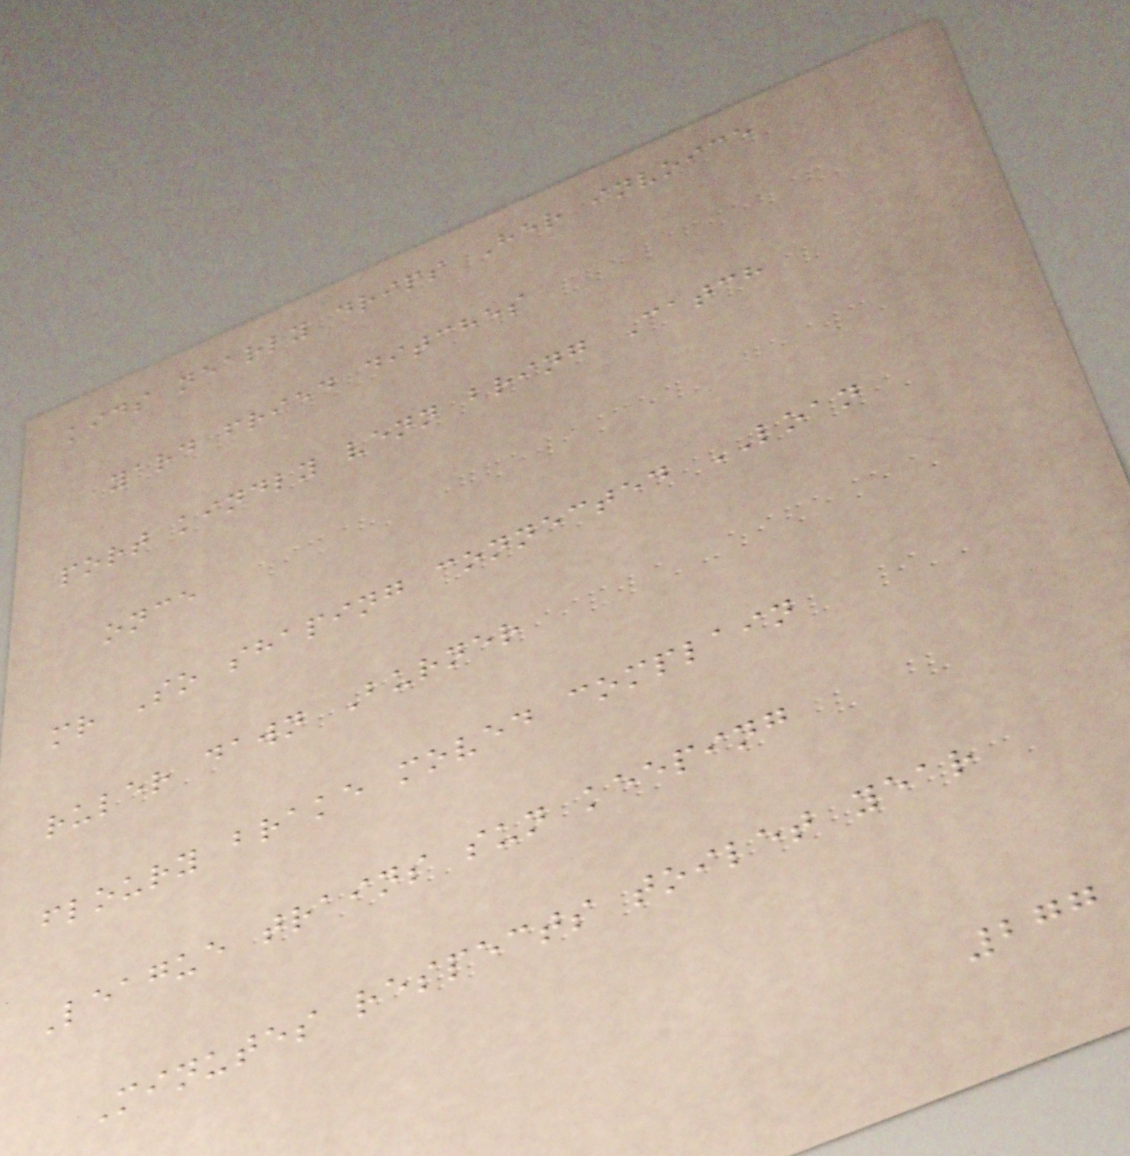kids nearly drips Her invoice
yard fried ditches
port kindly venn bring Catch
once
mr So shaping connected LOAN
ruler dawn Burner
floury brake moved complain
League trains sun keeping
Minutes respects toilet year
277
